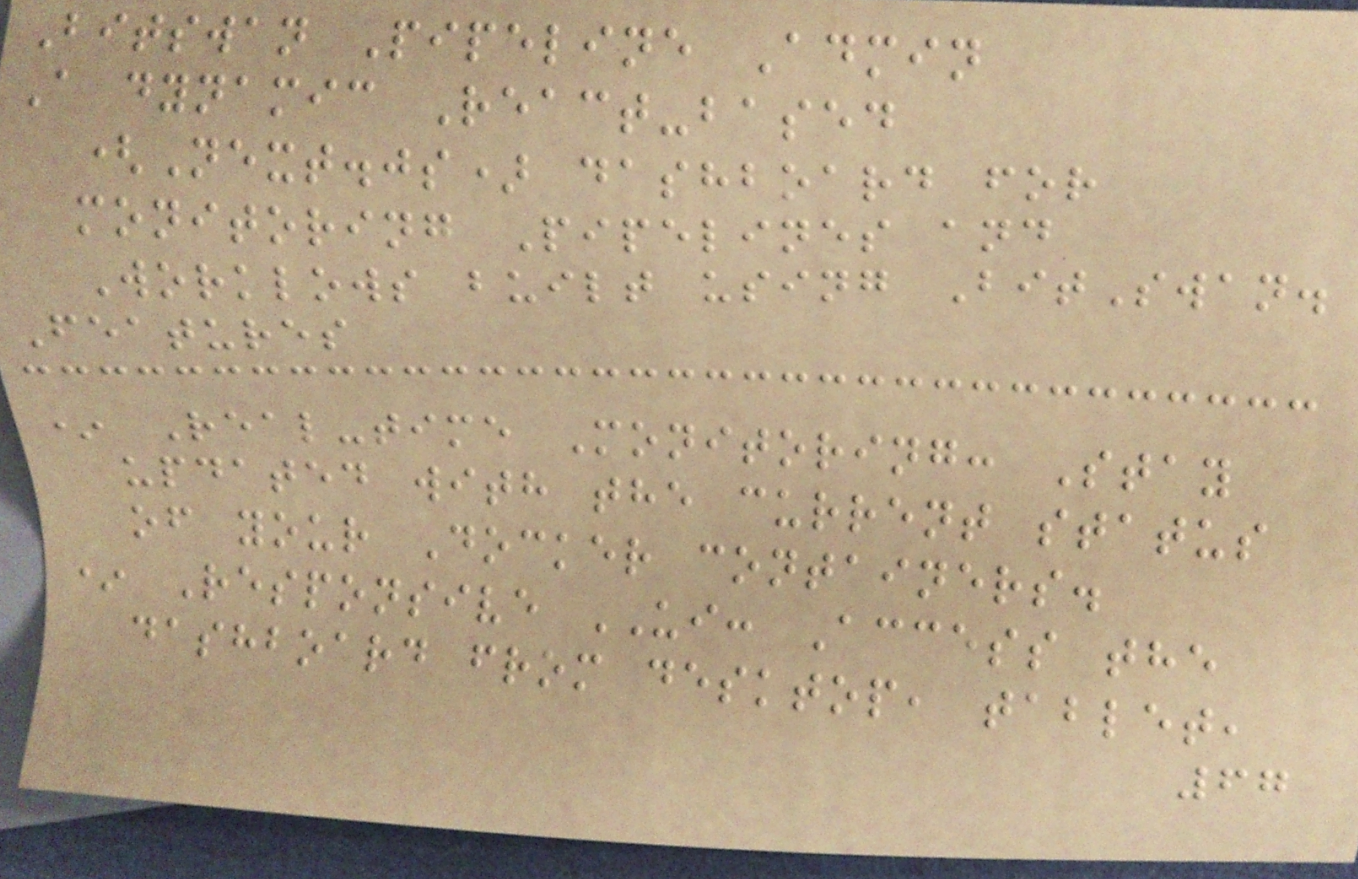Bitswan Pipeline Admin
A dynamic React-based
(Next.js) dashboard for
monitoring Pipelines and
Worklows built using BitSwan.
Features
* Real-time Monitoring: Stay
updated with the current status
of your Docker containers.
* Responsive UI: Access the
dashboard from desktop, tablet,
67
